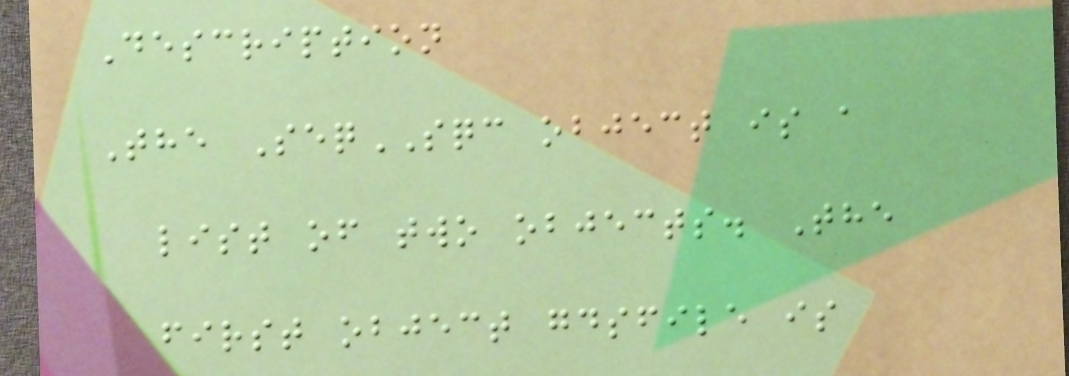Description
The SeqSQC object is a
list of two objects. The
first object gdsfile is
